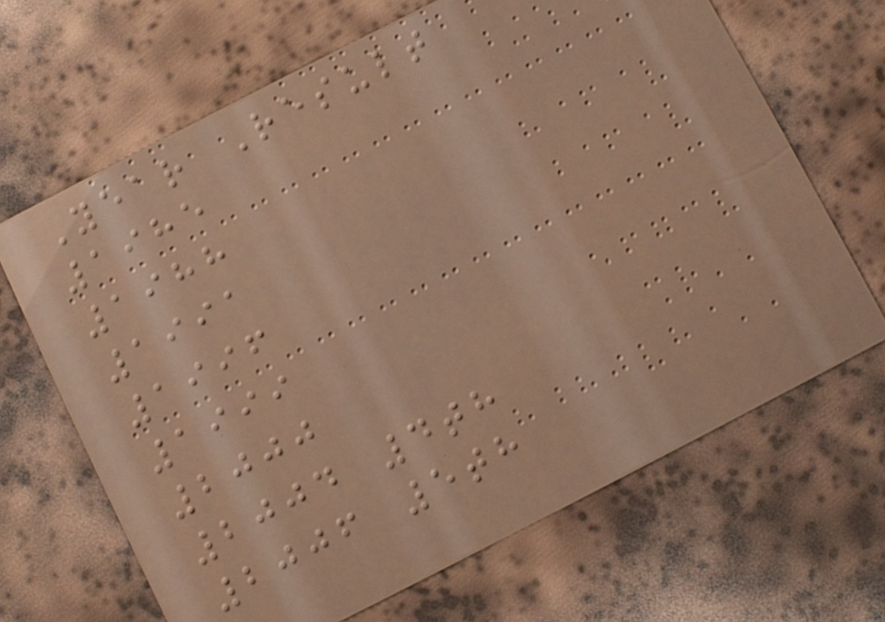Year Result
1985
1988
1991
1996
1999
2000
2004 4th
2006 5th
